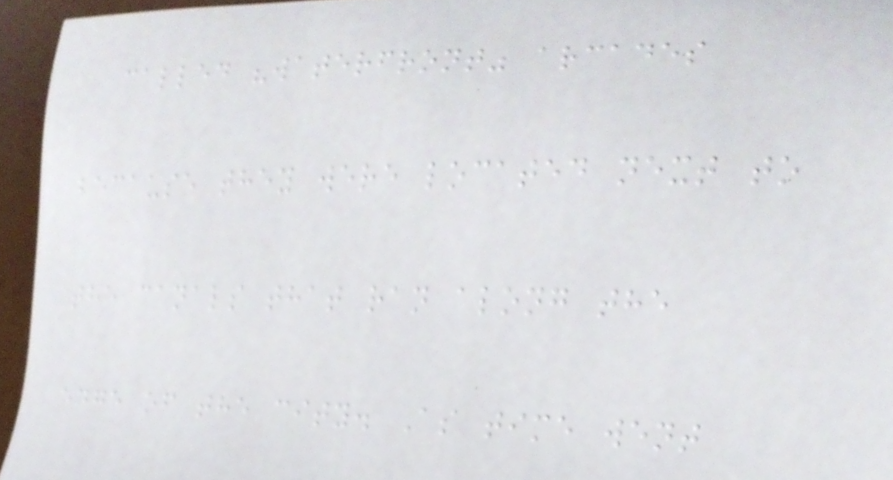called "waterfront" arcades
because they were located next to
the canals that ran along the
edge of the city. As time went
